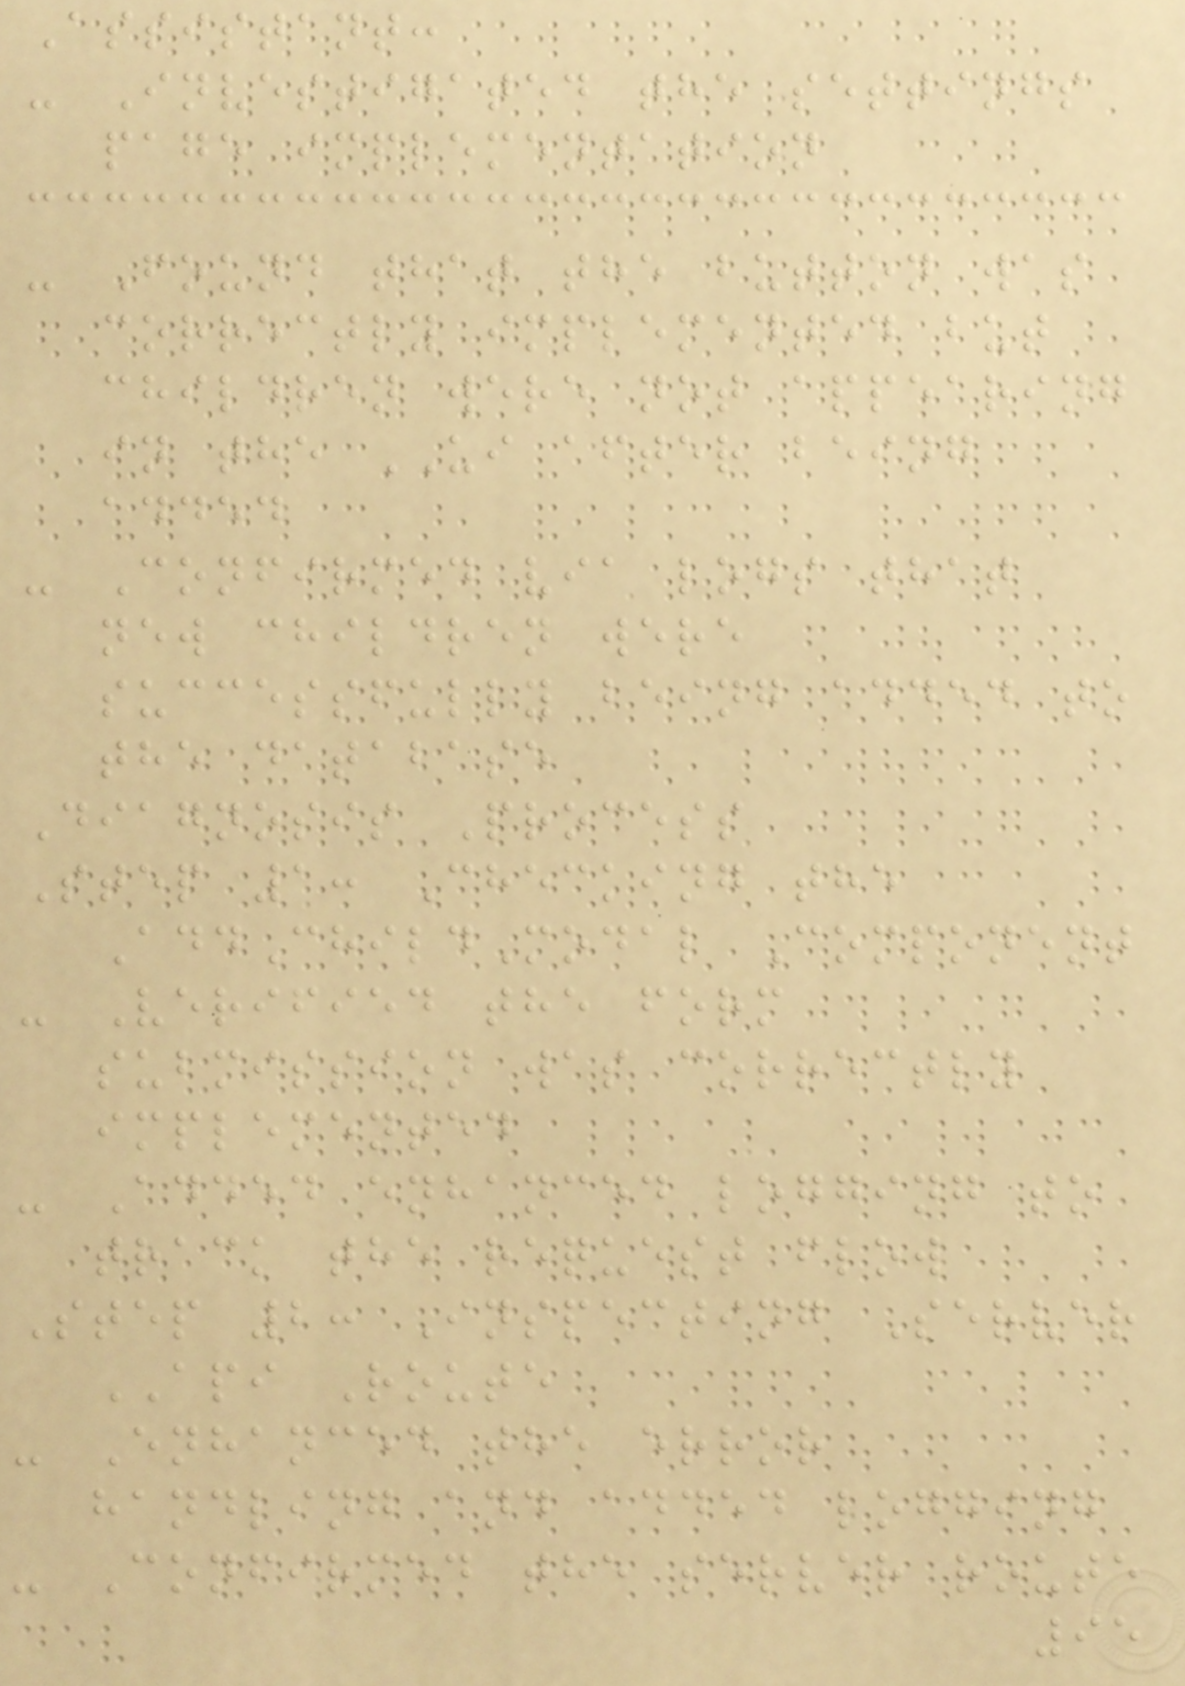Assistant:
- Investigated the settings
page implementation
- Found that the button was
correctly implemented but
children were not appearing
in the UI after being
added
- Confirmed via logs that
new children were
successfully being added to
the database
Diagnosis Process
Step 1: Checking the
AddChildModal Component
- Verified the form
submission was correctly
implemented
- Added enhanced logging to
track the request flow
Step 2: Inspecting Server
API Route
- Enhanced the error
handling and added logging
- Confirmed the server route
95
